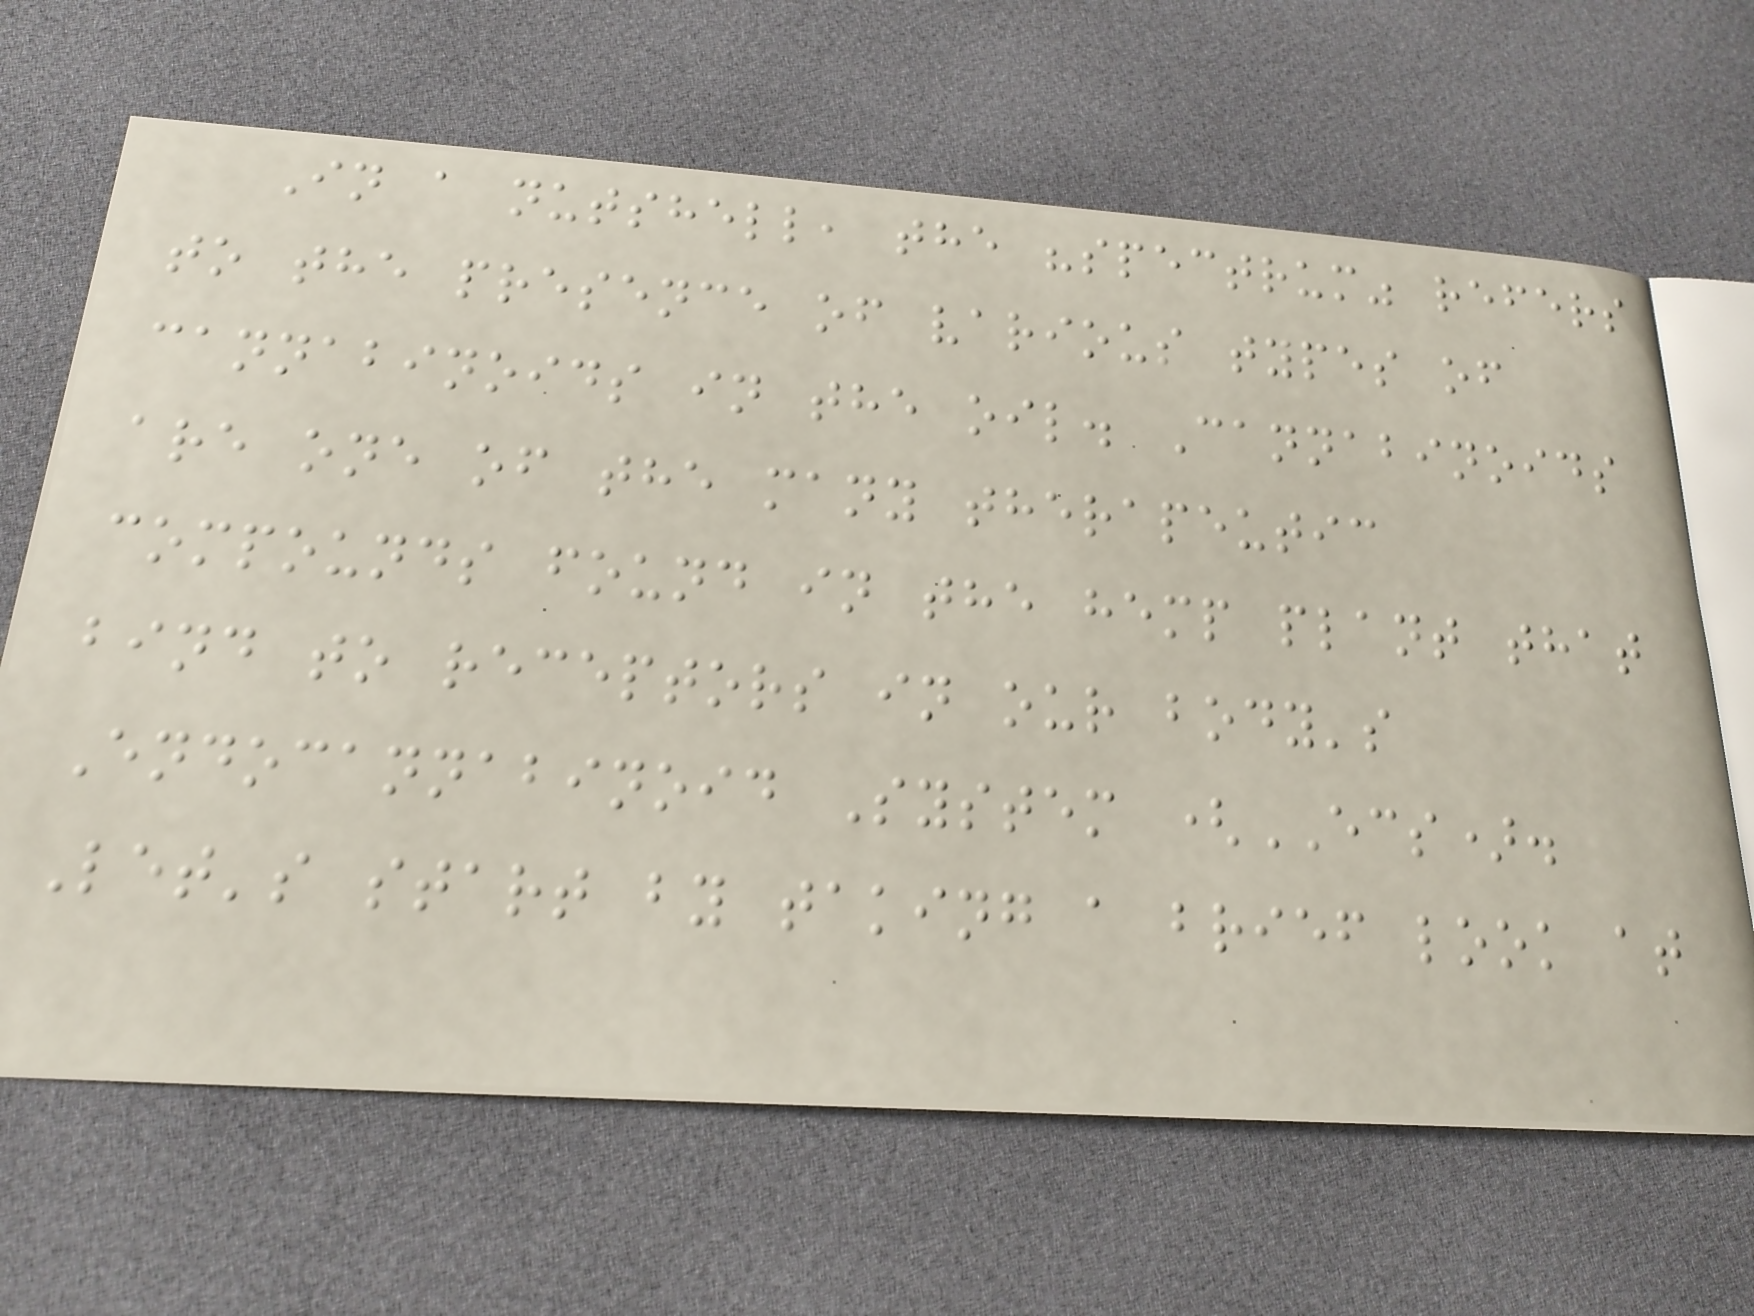In a nutshell, the "spectrum" refers
to the presence of various types of
cannabinoids in the oil. Cannabinoids
are one of the many therapeutic
compounds found in the hemp plant that
bind to receptors in our body's
Endocannabinoid System (ECS).
Let's start by taking a brief look at
